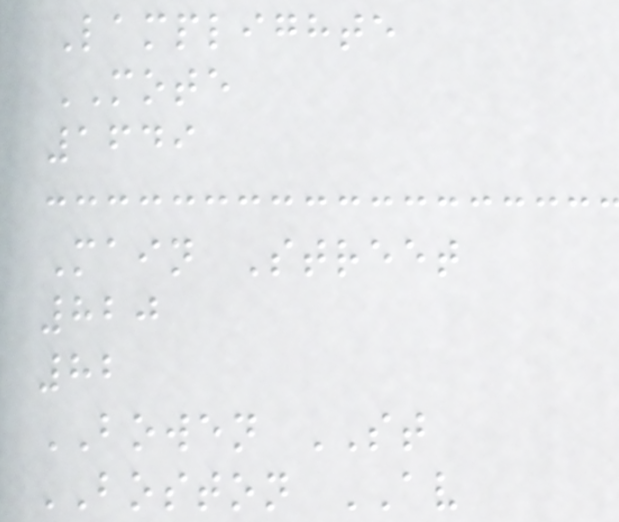Lamplighte
MOTE
1649
Main Street
820
82
BOWEN ST
BOSTON AV
